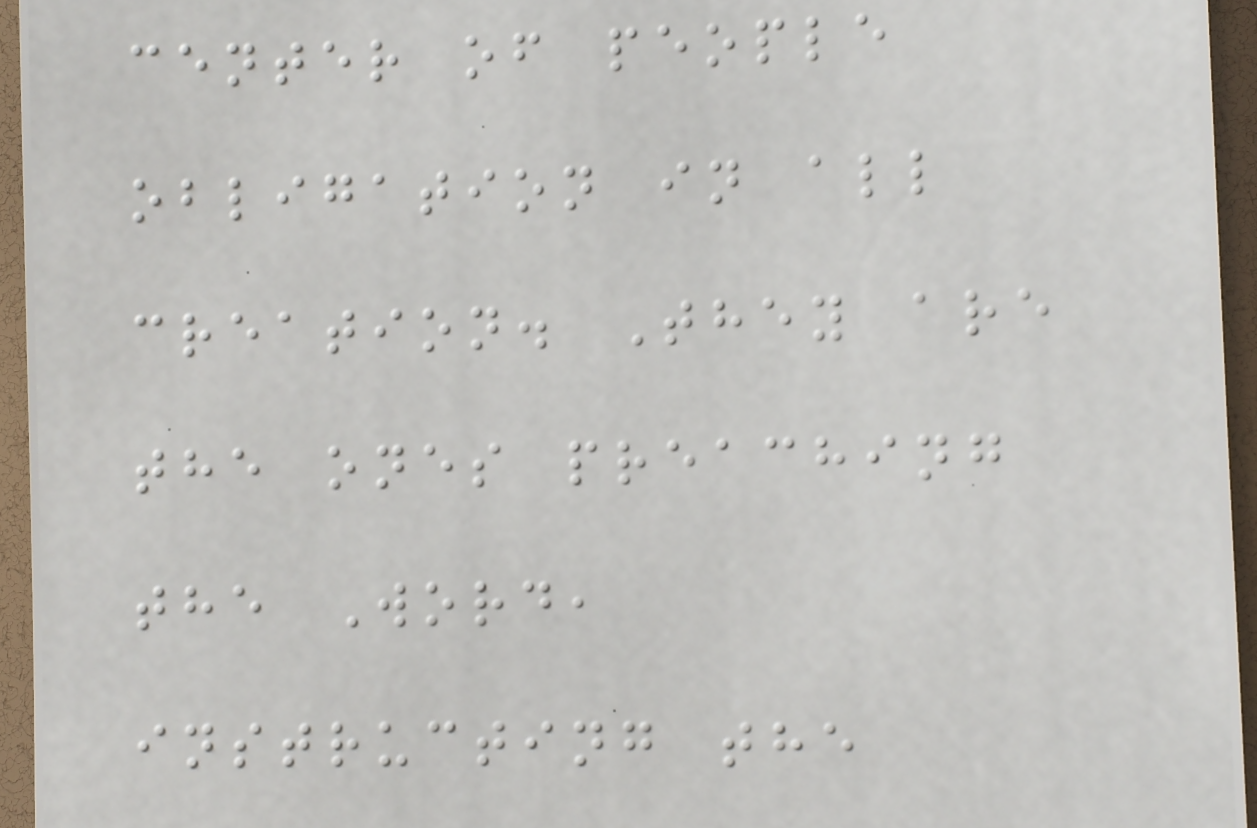center of people
obligation in all
creation. They are
the ones preaching
the Word,
instructing the
